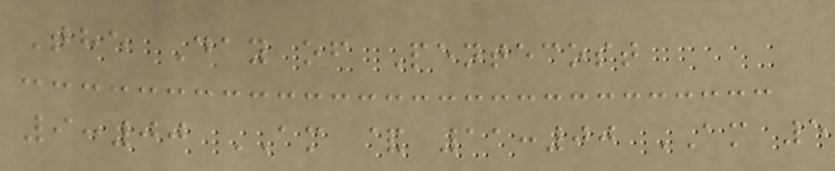The Day of Pentecost
9:00 AM & 11:00 AM 5
